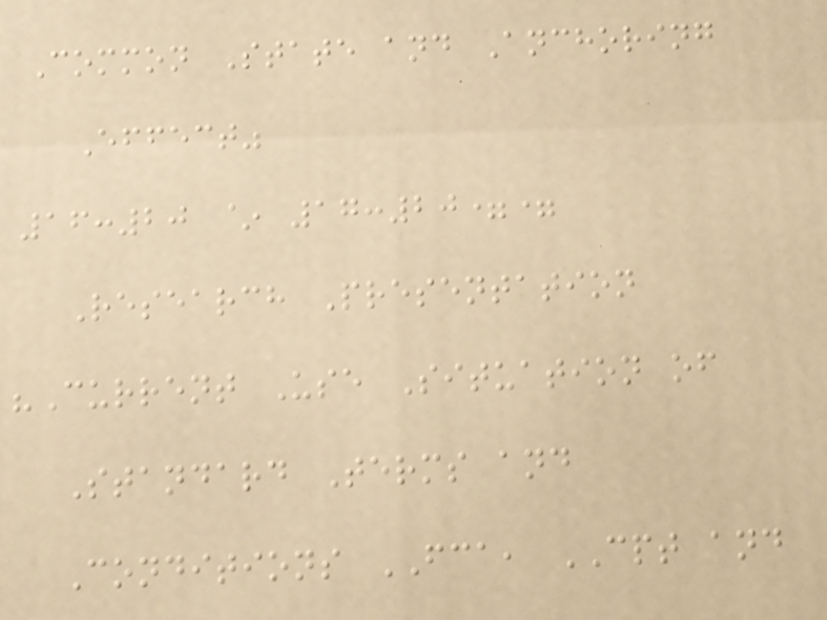Common State and Anchoring
Effect"
16:20 ~ 17:20==
Research Presentation
"Current Use Situation of
Standard Terms and
Conditions FCA, CPT and
